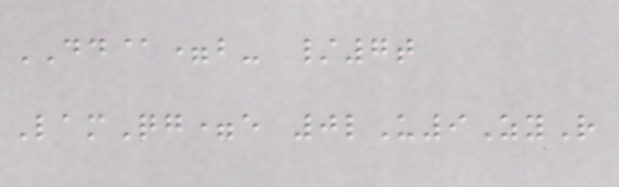DD@=b- /7t
LamQg=e 0lU9ZyR
